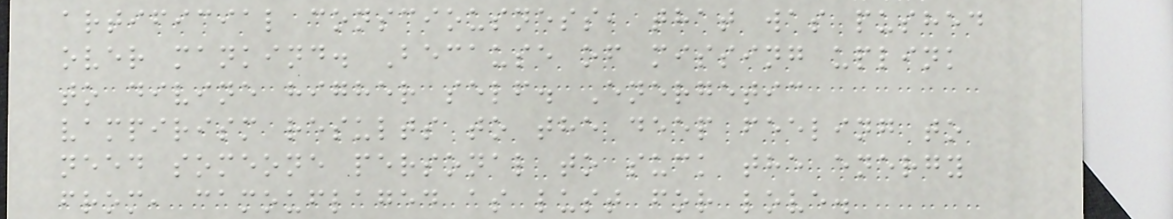artificial consciousness, that was pushed
over mankind. Because of missing uplink
to divine higher self. Energetic
vampirism results to the deep feeling to
need someone personal to suck the energy
from, camouflaged as lust for love.
